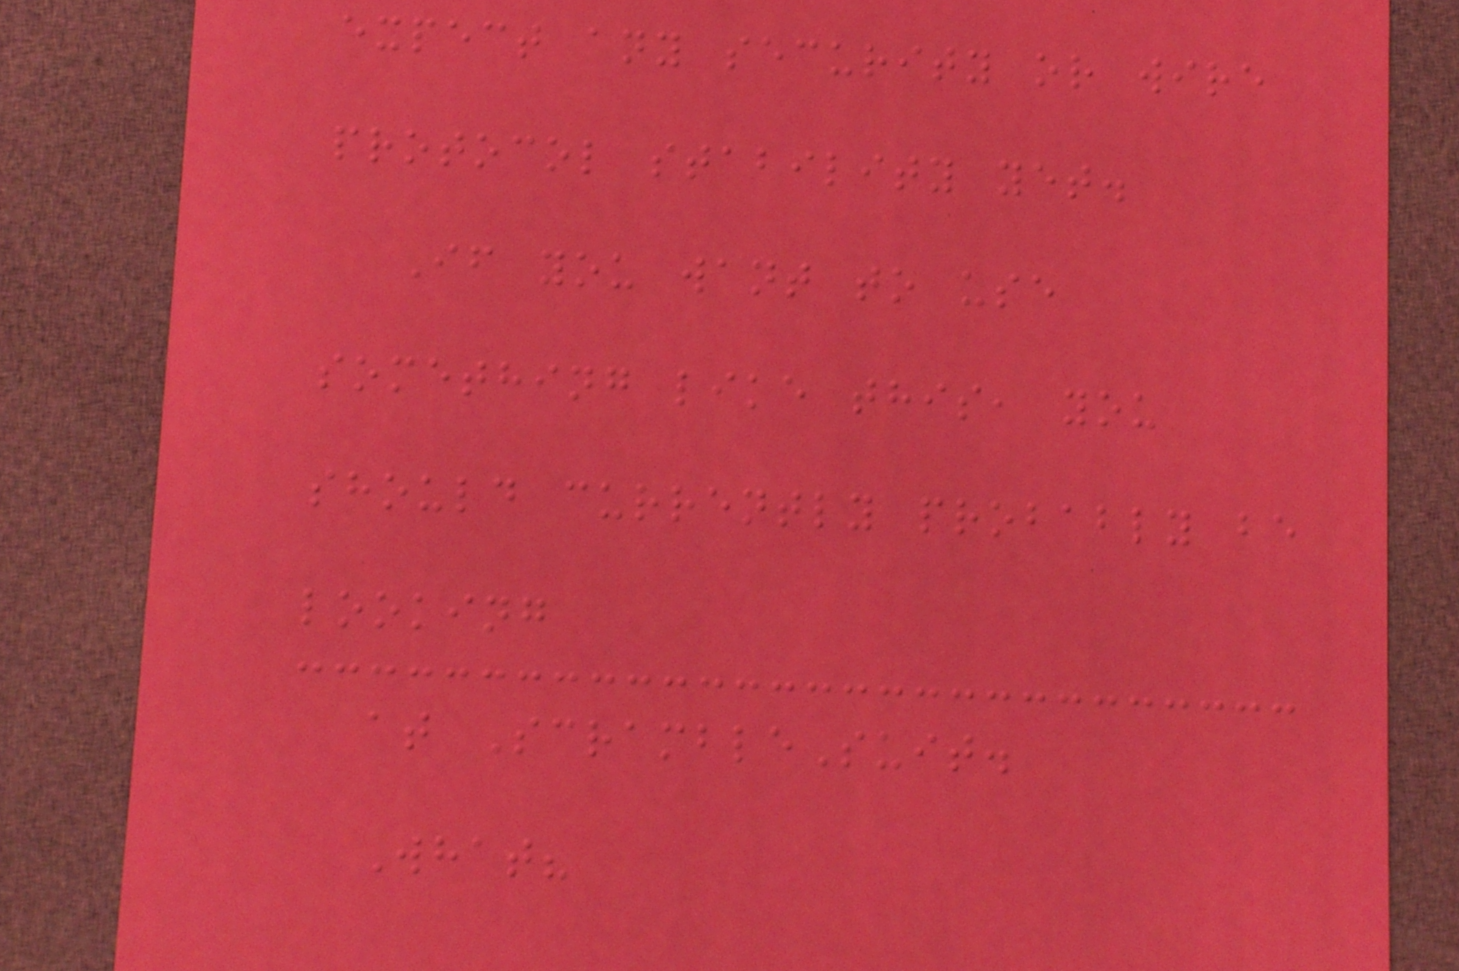expect any security or wire
protocol stability yet.
If you want to use
something like this, you
should currently probably be
looking
at ScrambleSuit.
What?
